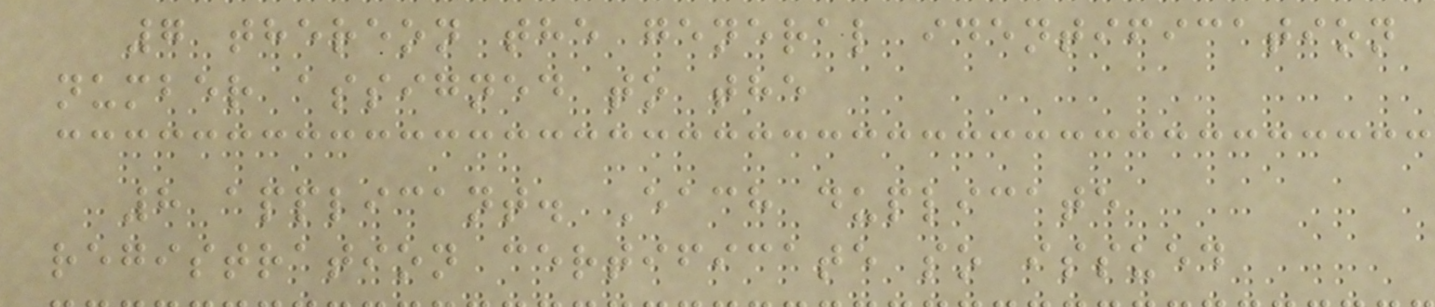7 thereon the general identification
number assigned to the
8 applicant. Each duplicate
registration certificate so issued
